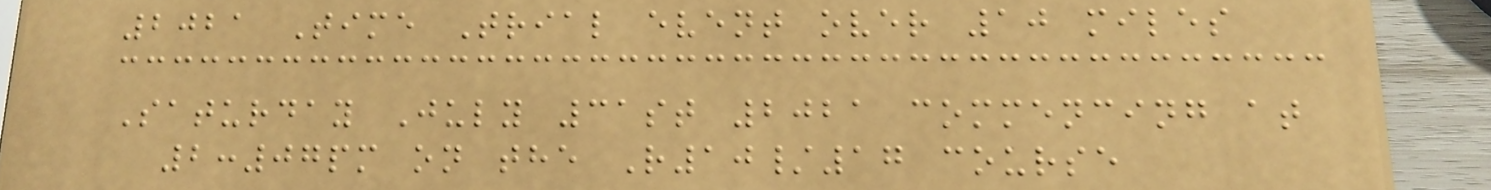2021 Time Trial event over 10 miles
Saturday July 31st 2021 commencing at
2:07pm on the R10/17 course
